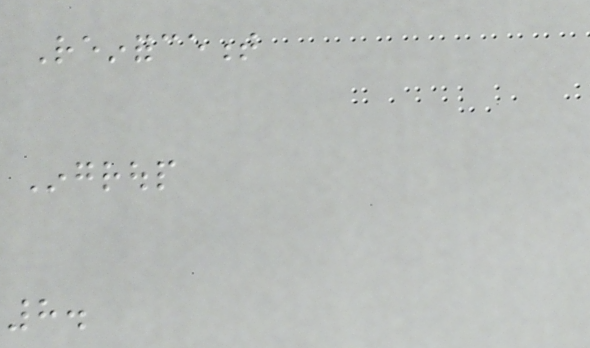Reinforcement
Ingroup
8.
